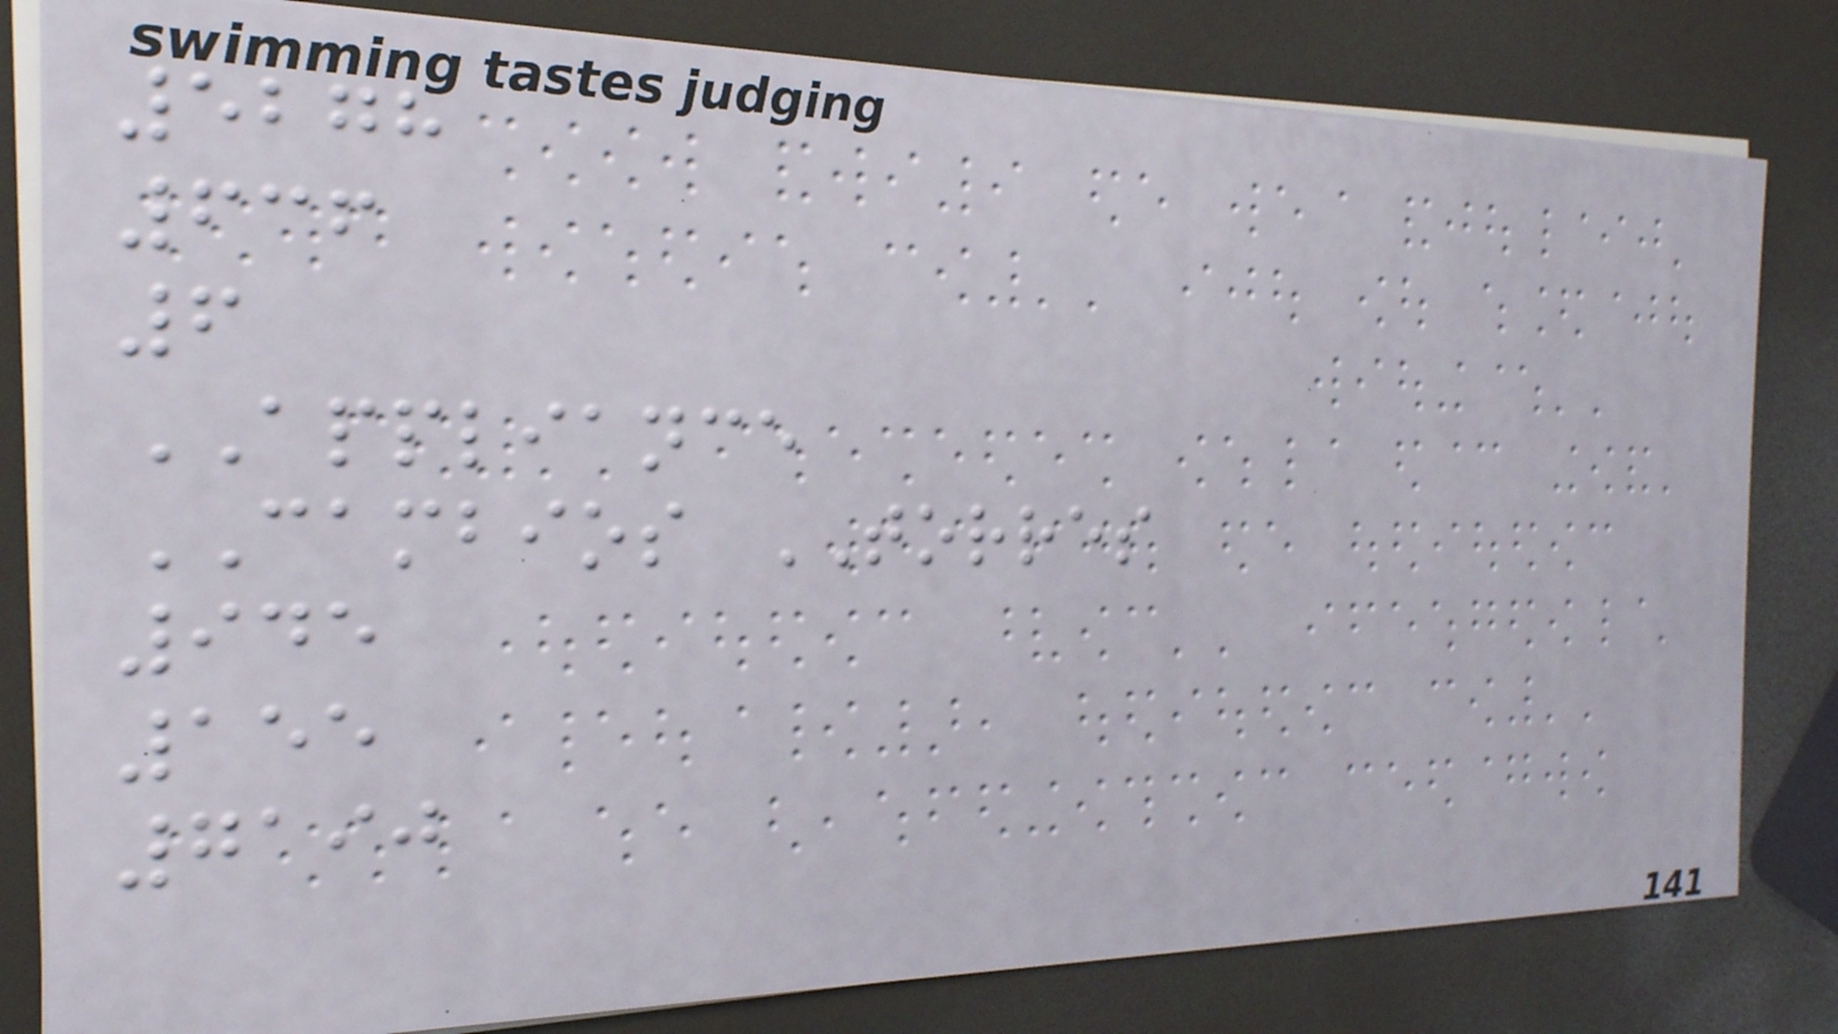5278
636
6
APPLIANCE
CAMBIOS TORRES
945
155
7190
